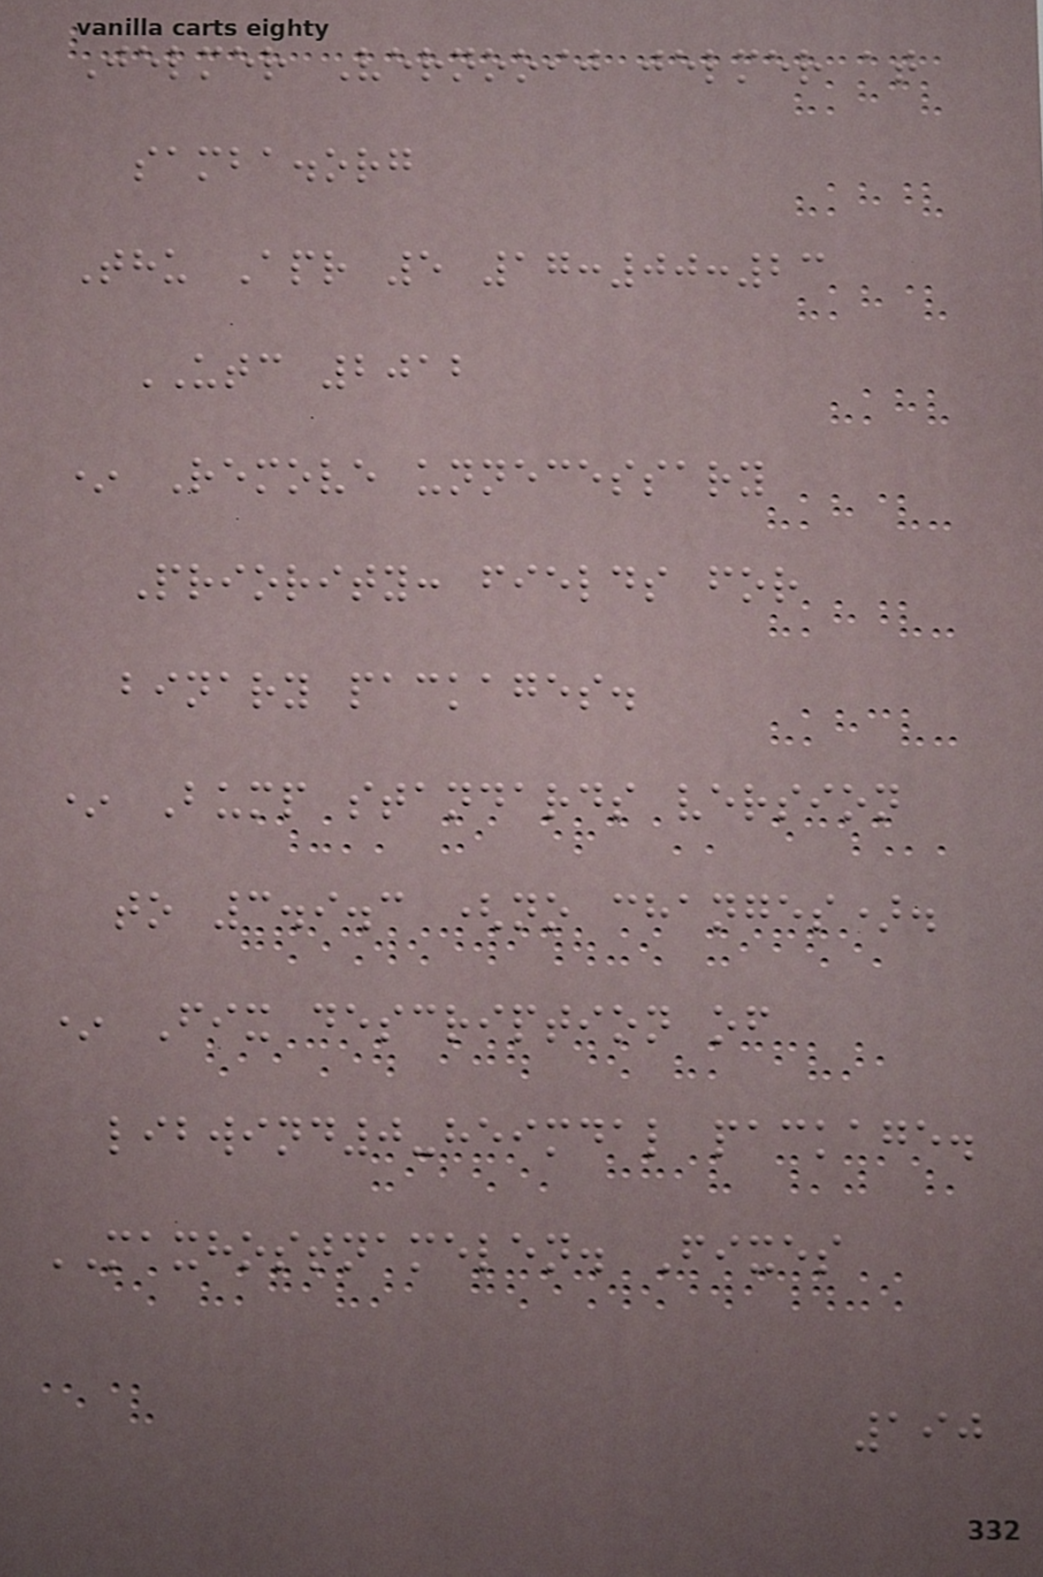Jelmer Vernooij jelmer at
samba.org
Thu Apr 5 17:00:23
UTC 2012
* Remove unnecessary
Priority: fields for
binary packages.
* Bump standards version
to 3.9.3 (no changes).
* Fix description of
libwind0-heimdal package.
MAXHOSTNAMELEN. Fixes
190
